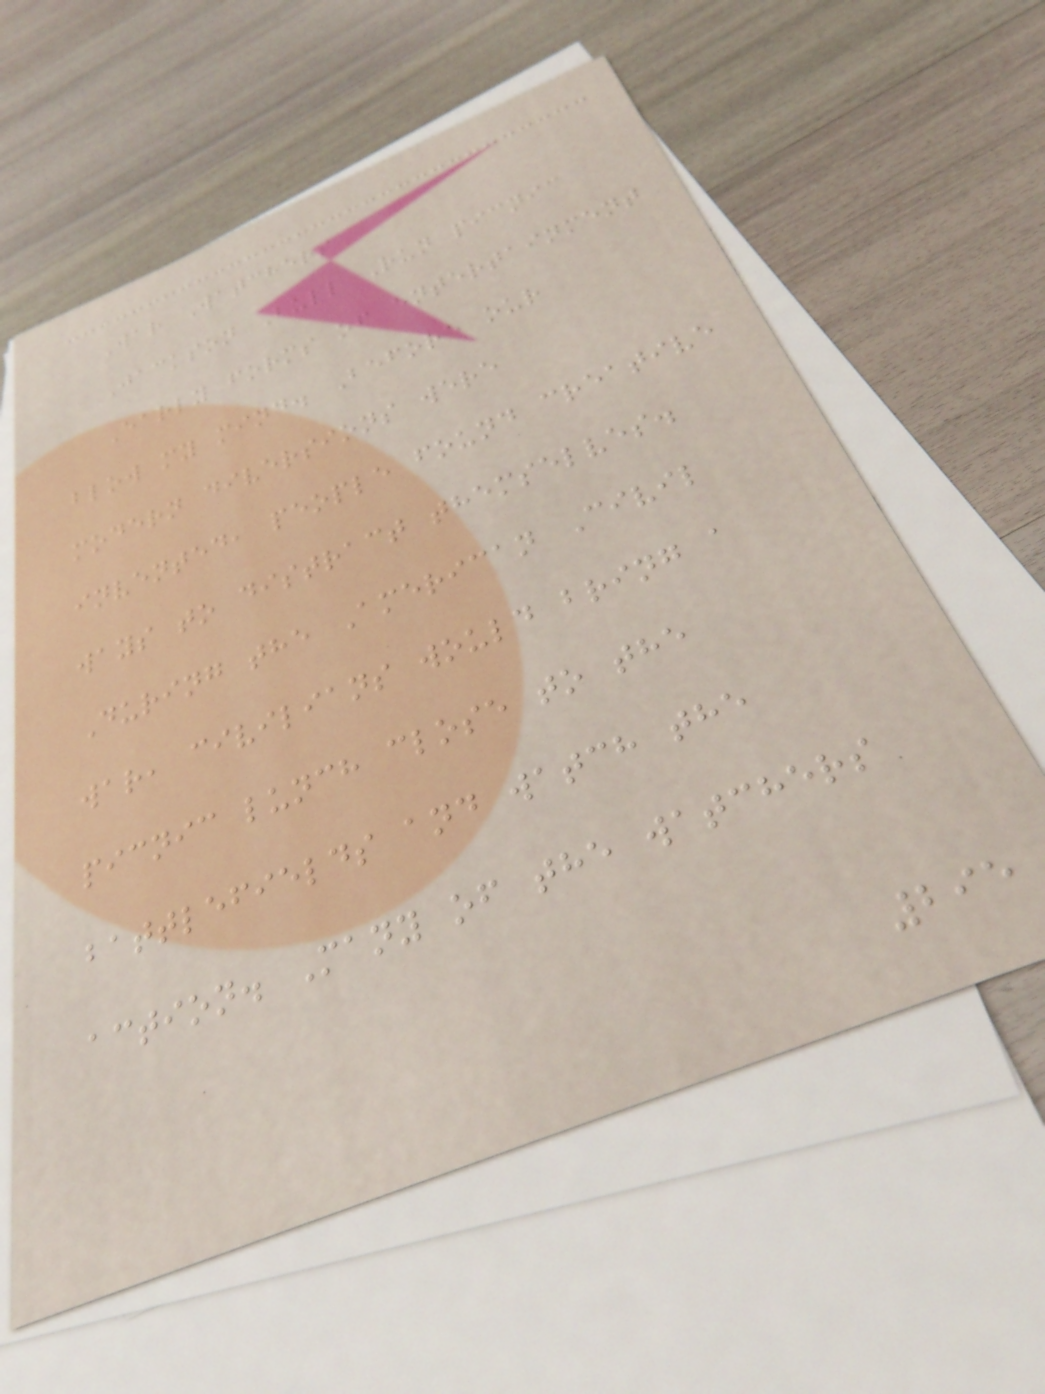War Watchers
Jackson Bull Run picnic
Early forms of entertainment
blow my mind. Before our
modern diversions were
invented, people found creative
ways to distract themselves.
During the American Civil
war, civilians would bring a
picnic lunch close to the
battlefields and watch the
action. Many of the watchers
295
